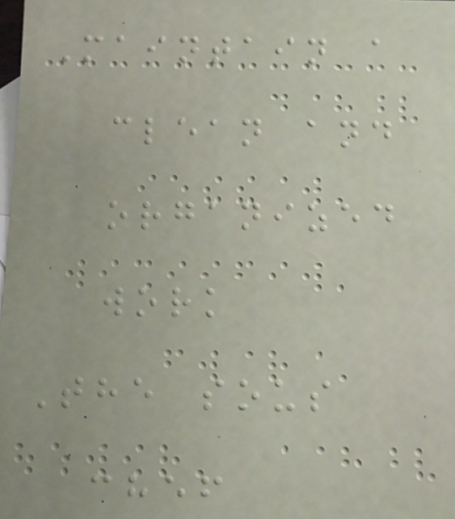Maintain a
clean and
organized
work
The sous
chef
